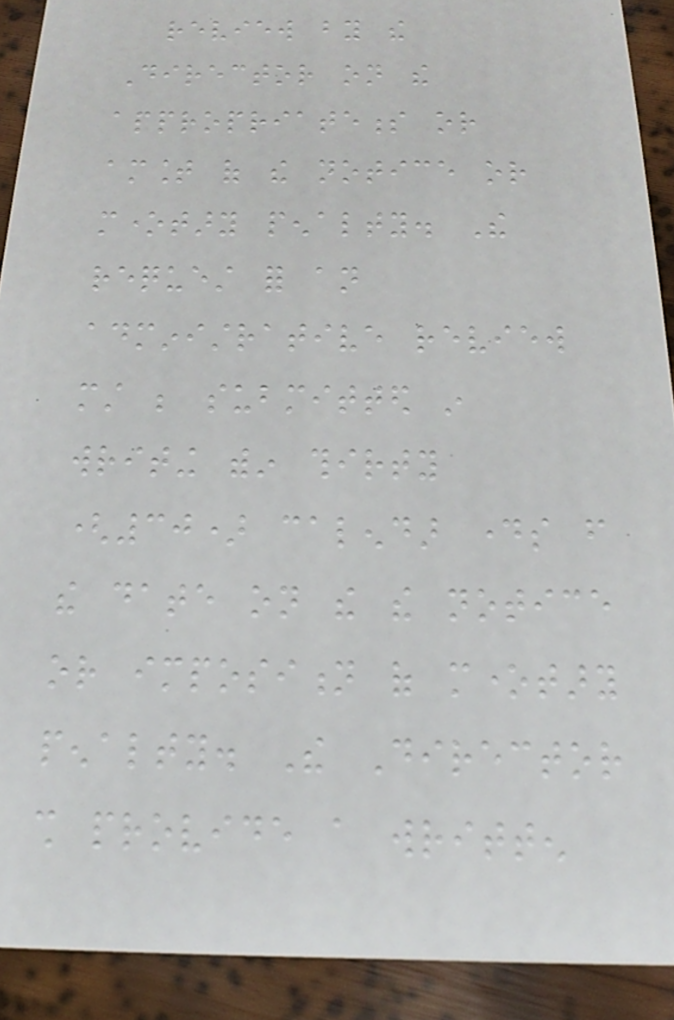review by the
Director on the
appropriateness or
amount of the notice or
monetary penalty. The
request for an
administrative review
must be submitted in
writing within thirty
(30) calendar days from
the date on the the notice
or imposition of monetary
penalty. The Director
shall provide a written
